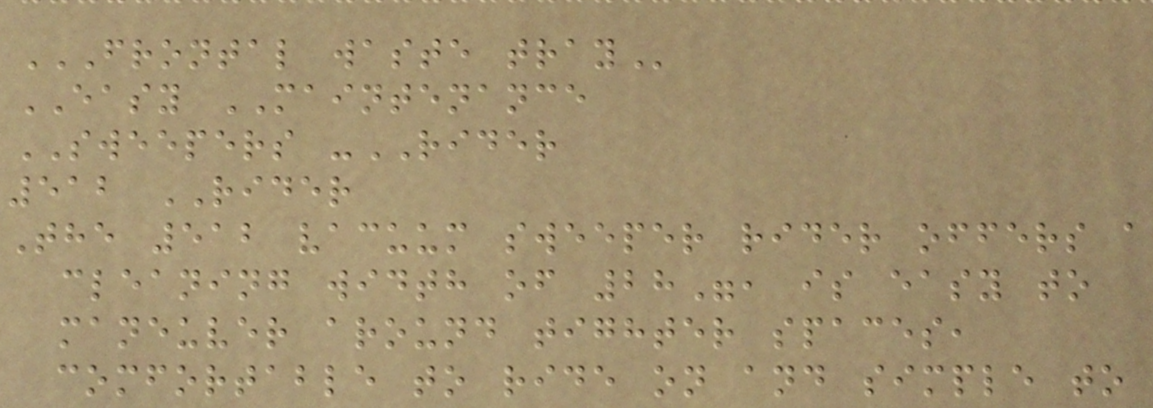FRONTAL WASTE TRAY
EASY MAINTENANCE
SWEEPERS -RIDER
512 RIDER
The 512 vacuum sweeper rider offers a
cleaning width of 28", is easy to
maneuver around tighter spaces,
comfortable to ride on and simple to
